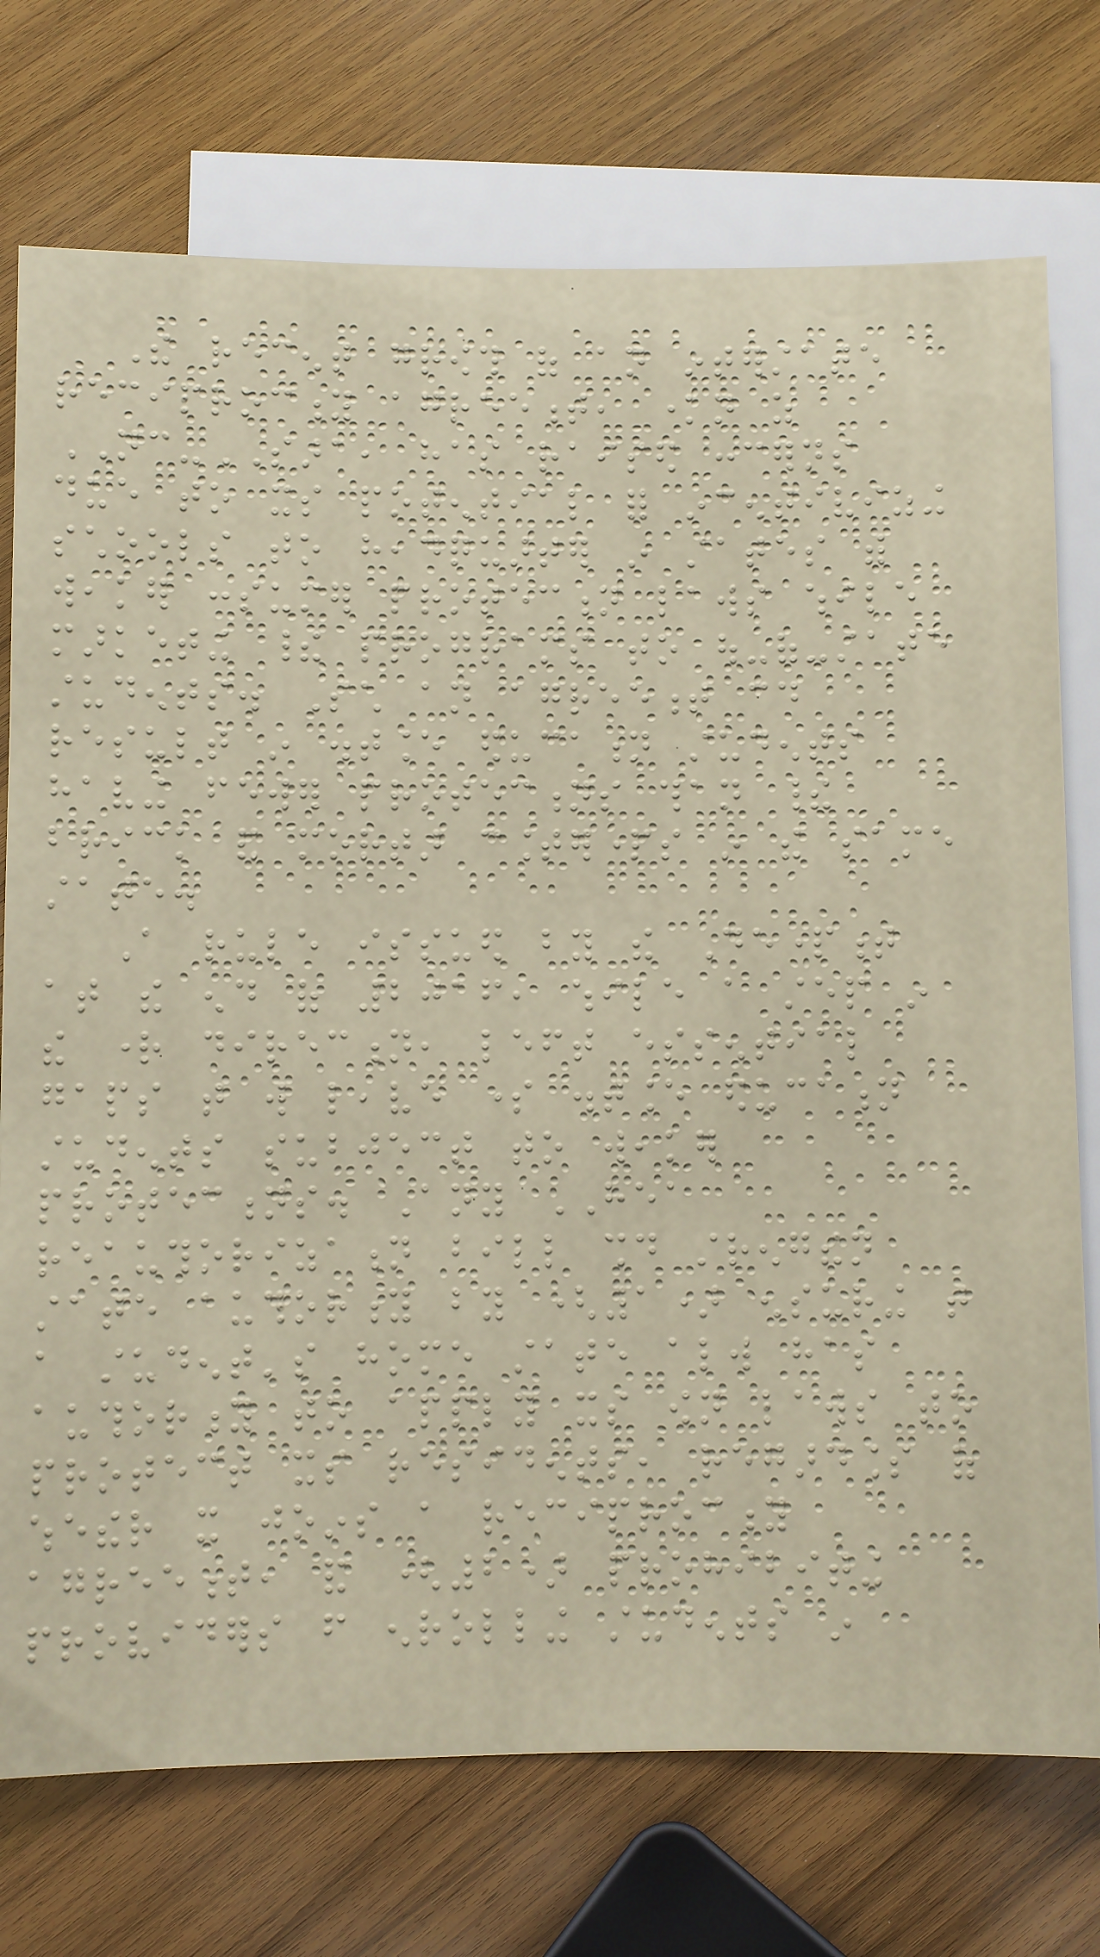The recent growth of an interstate
reciprocity agreement, known as
NC-SARA, has raised concerns
due to its potential for incentivizing
schools to headquarter in states with
weaker consumer protection laws while
marketing their programs to out-of-state
students. Such an agreement could
result in distance education students
having fewer protections than their
brick and mortar counterparts in the same
state.
A rule issued by the Department
at the end of 2016, while a step in
the right direction, left essential
gaps that will leave some distance education
students subject to weaker
protections. Any HEA
reauthorization bill should strengthen
state authority by (1) ensuring that
a student's home state always has
authority to apply its own laws to
protect its residents, regardless of
whether it joins a reciprocity
agreement, and (2) prohibiting
providers from enrolling students in
